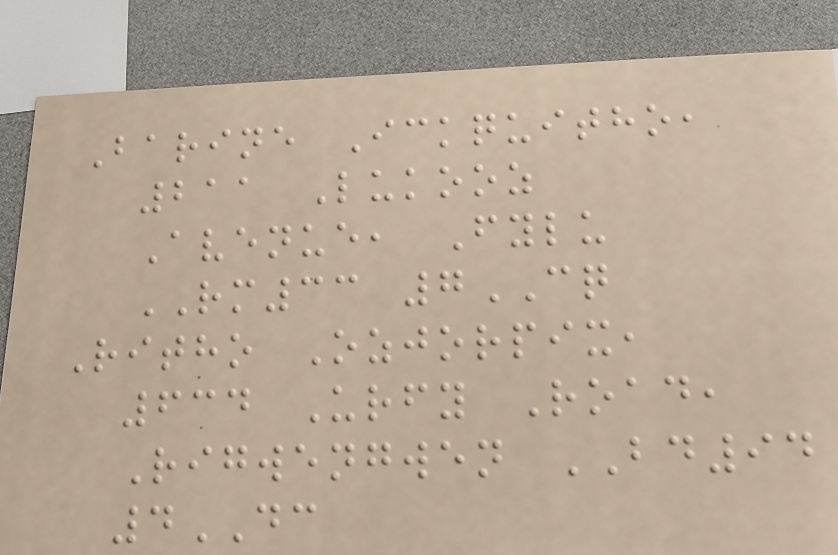Barine Ickquitho,
211 Lukooz
Avenue, Fylu
RM33 7CQ
Ritho Ozjorpix,
634 Urfy Road,
Rigwengwen BD94
4DC
